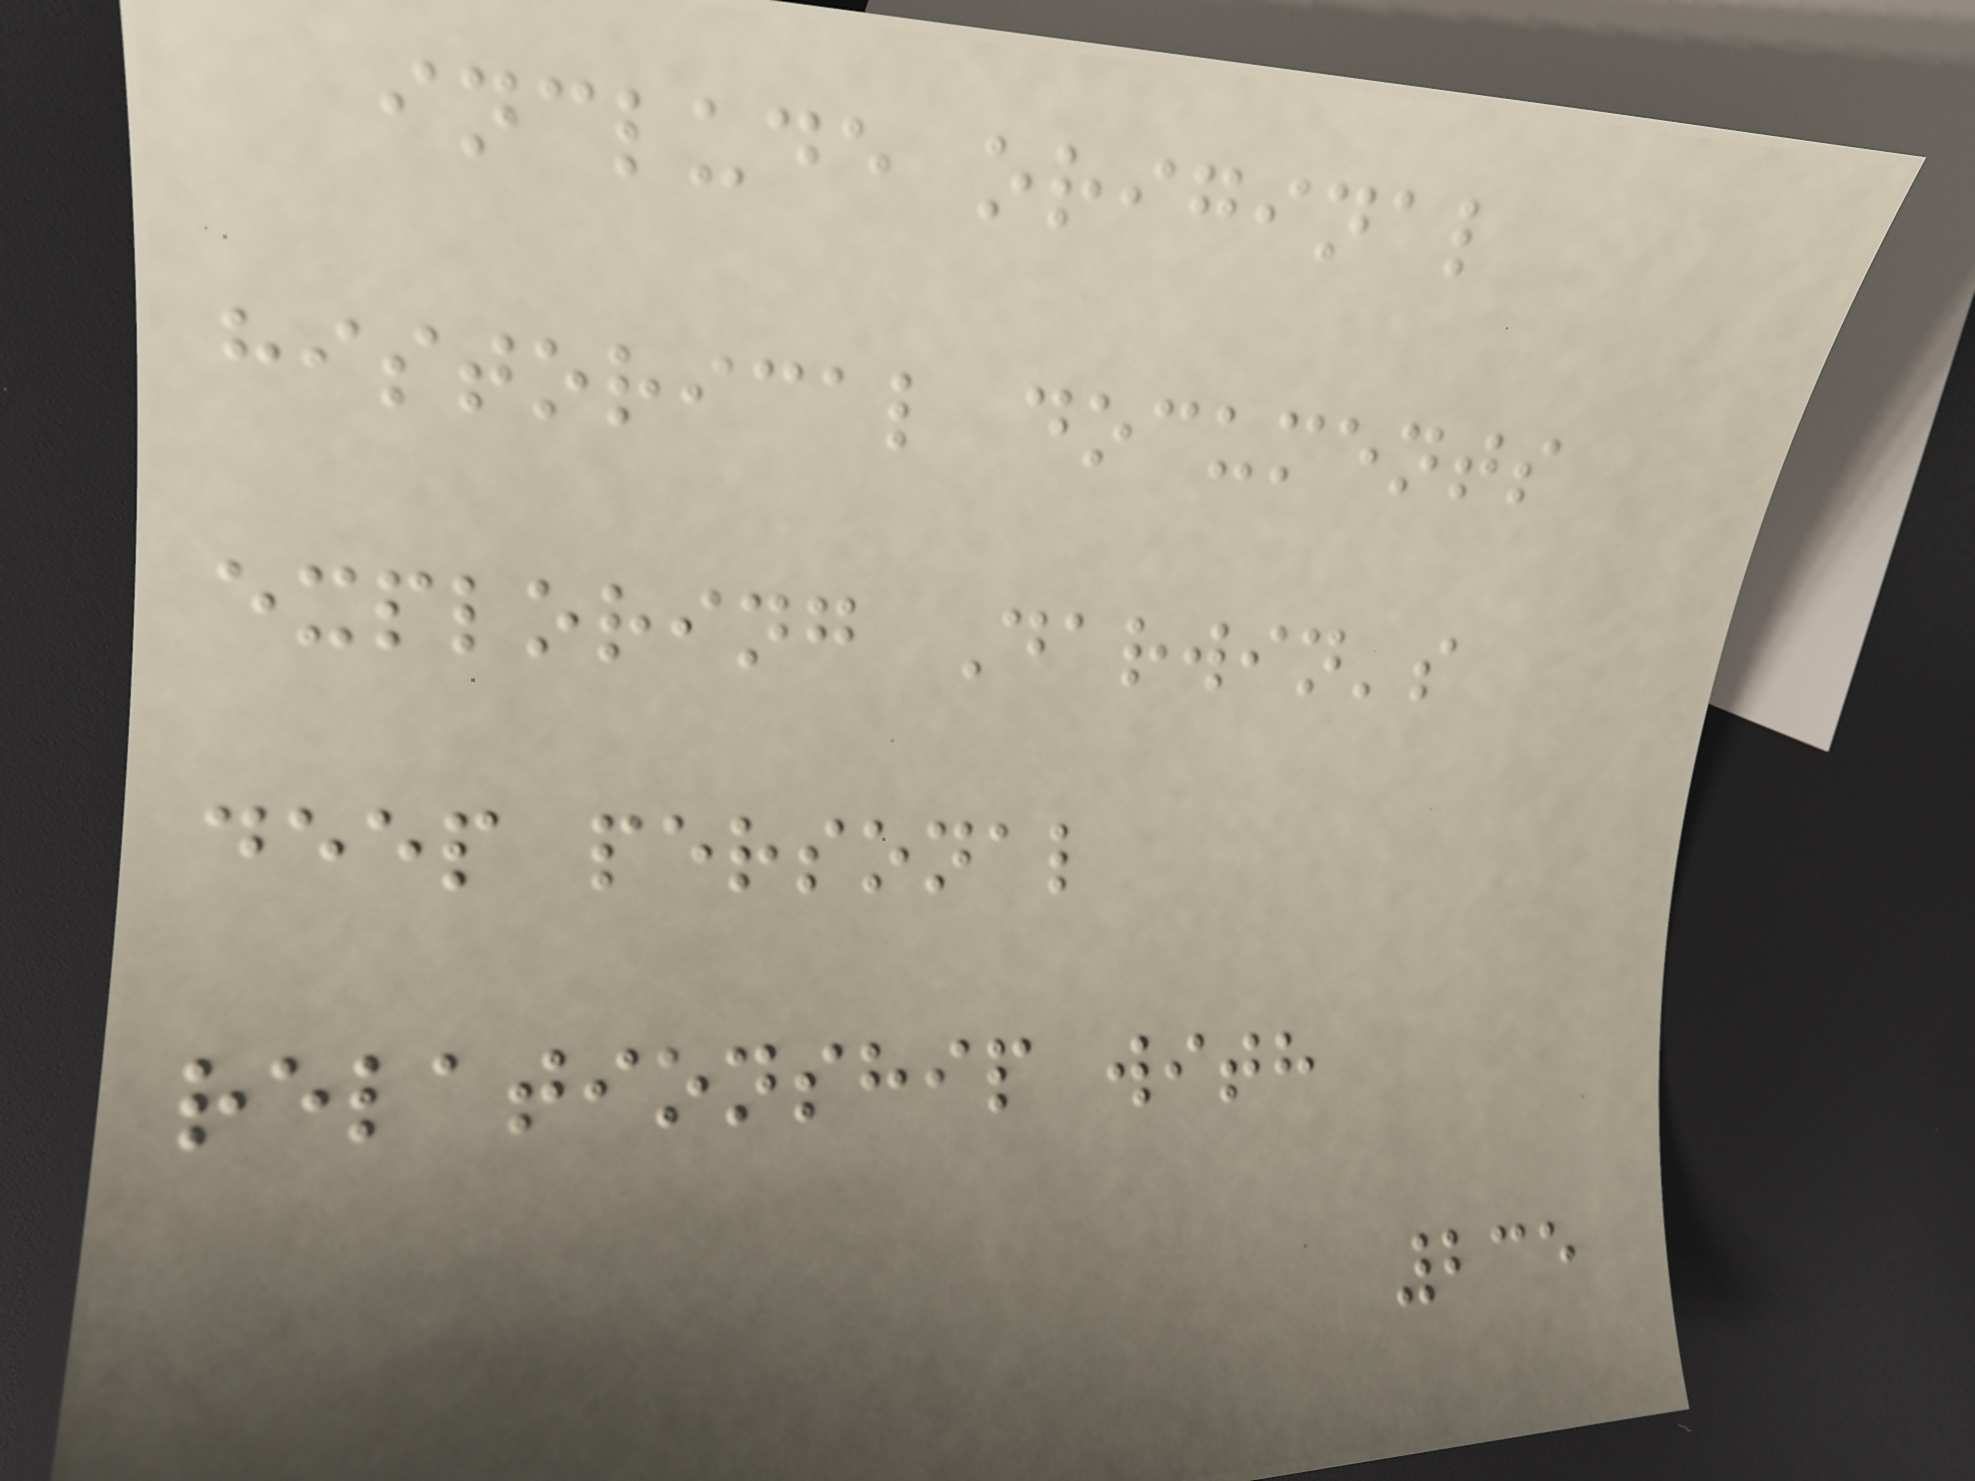include original
historical documents
exploring Darwin's
deep personal
relationship with
235
